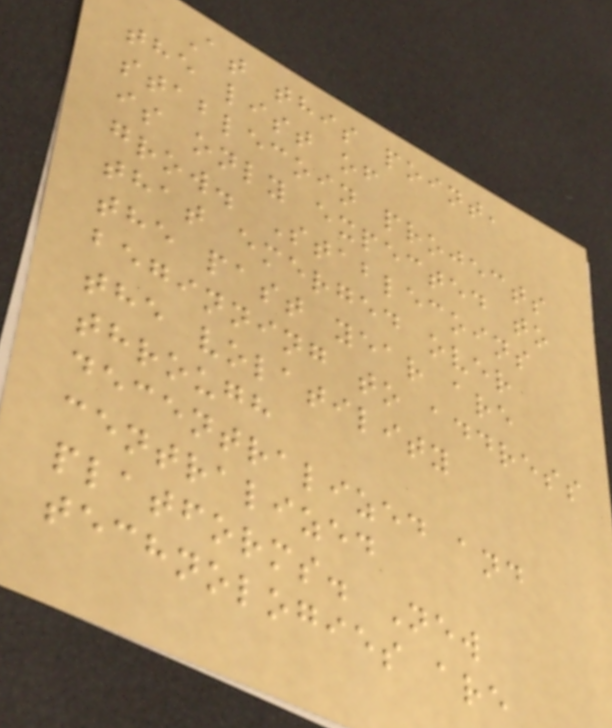At this point,
the list of
stablecoin projects
is only expected to
grow. Stablecoins
that emerged over
the past year are
beginning to address
the volatility
through
decentralized and
centralized
platforms. New
technologies are
